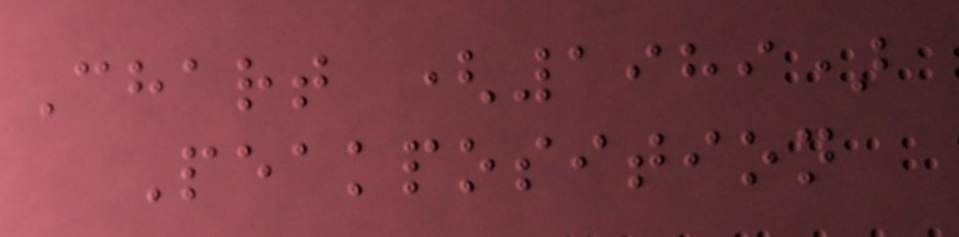Chart (1989)
Peakposition
